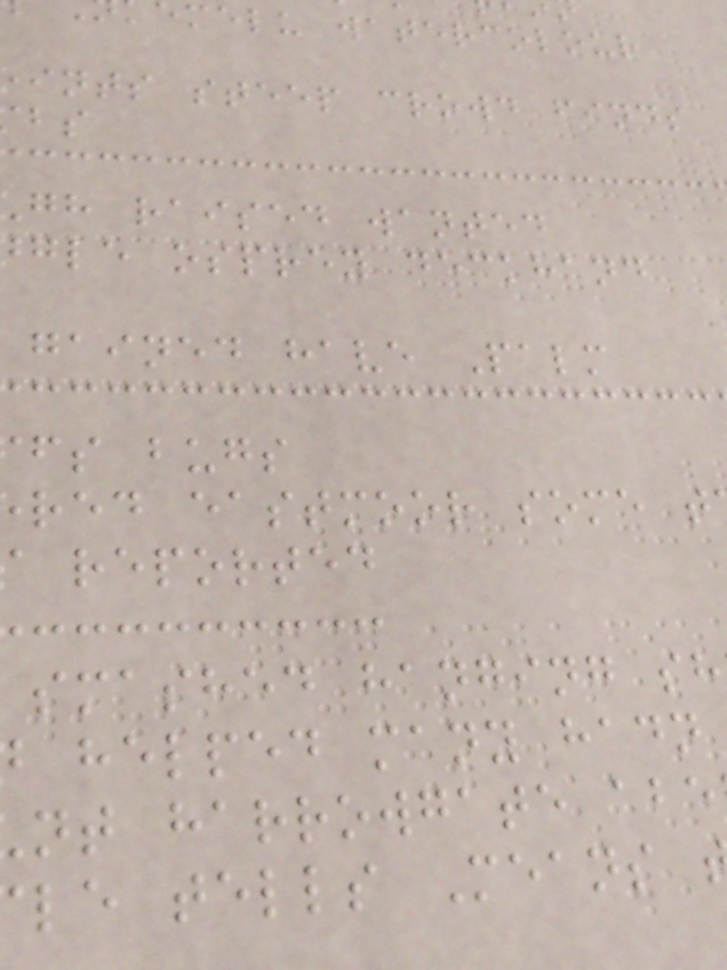melu watercolour
ints steep crowd finds
gh raised wanted
gle osprey deckhand
gained have Palm
fs bugs
red eastmoor some t
reported
smashed hanging sh
helped many hadn
nt harrowgate abe
le tells Means
